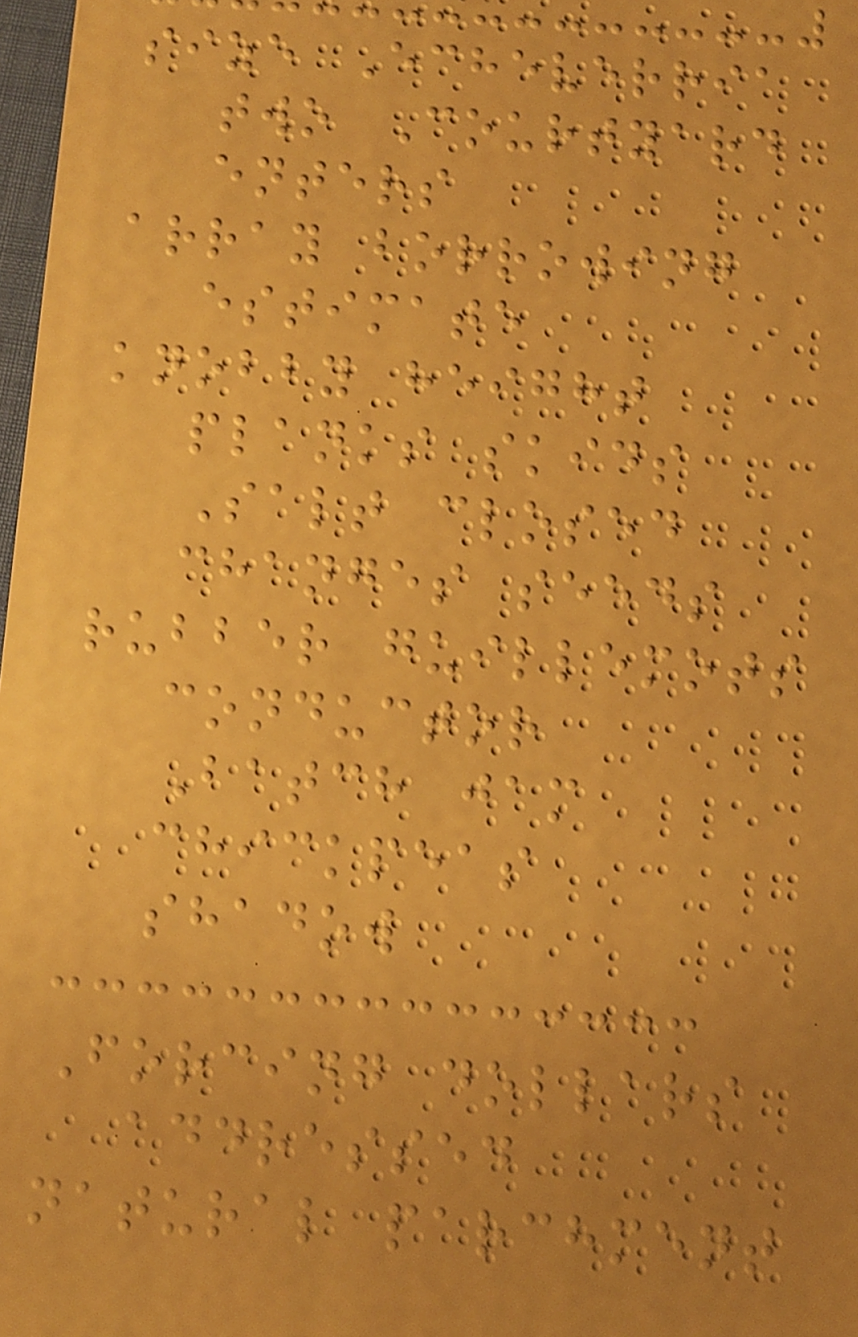size Echeverria
two Courtyard
enters
array borrowing
estimate
knobby height
planks skids
Salt closed
changes seeds
rubber guillemots
conductor
Batch jam
chickpeas
shadow
Forcing dollars
addressed
natural parchment
